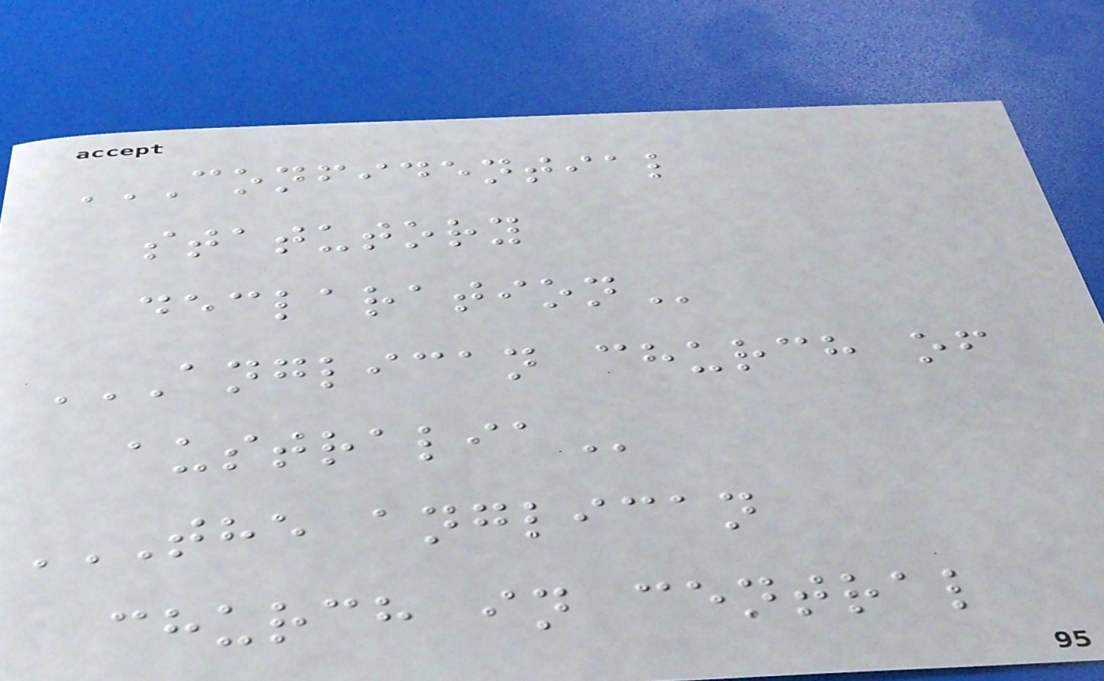CONFIDENTIAL
STATUTORY
DECLARATION
ANGLICAN CHURCH OF
AUSTRALIA
THE ANGLICAN
CHURCH IN CENTRAL
